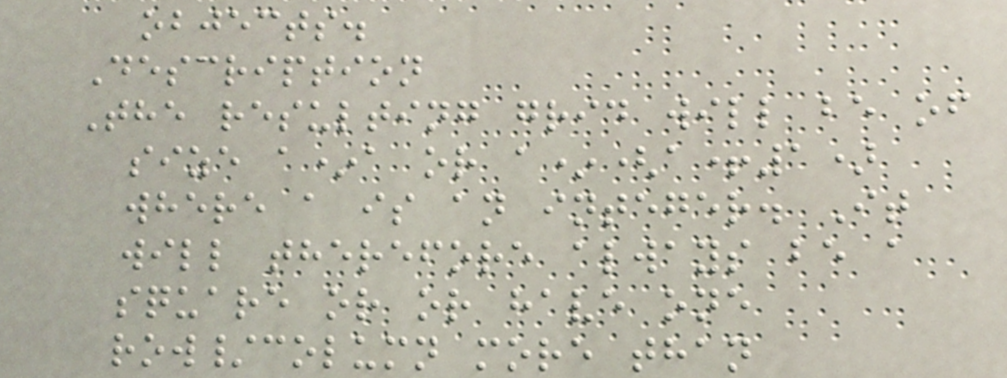objects.
Description
The resulting grid will be of
size a*a or a*(a+1)
where a is an integer. It
will therefore always be a
square or or have one
row/column more than
